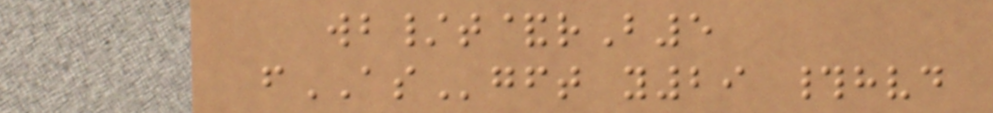wb/t&rB5
fASgft y29 #hvd
